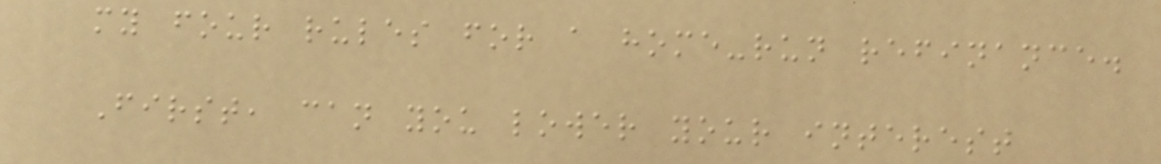my four rules for a home-run refinance.
First, can you lower your interest
